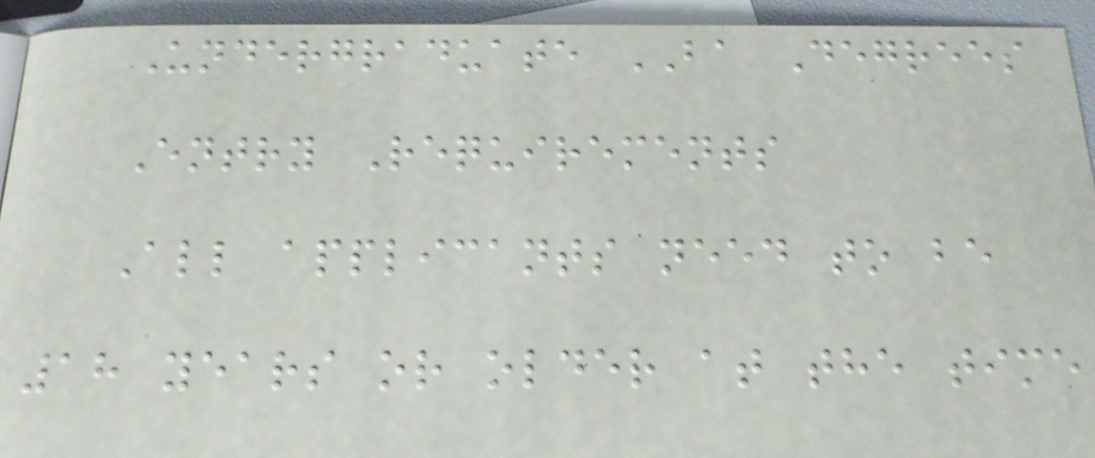Undergraduate BA Degrees
Entry Requirements
All applicants need to be
18 years or older at the time
